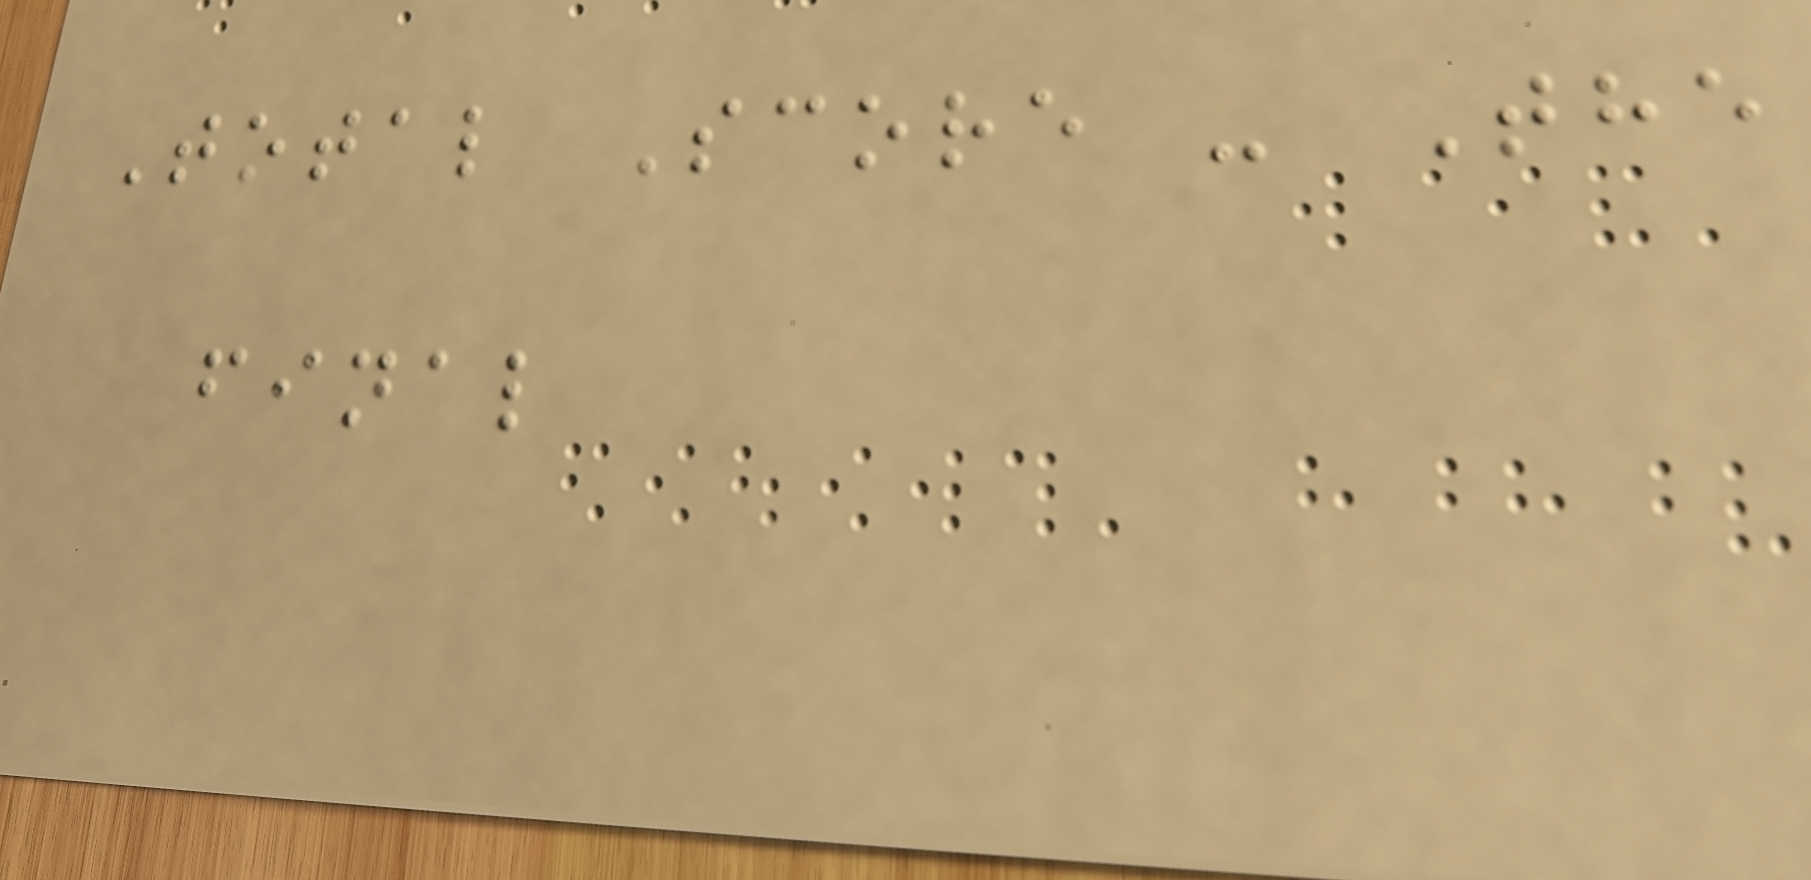Total Score - The
final
